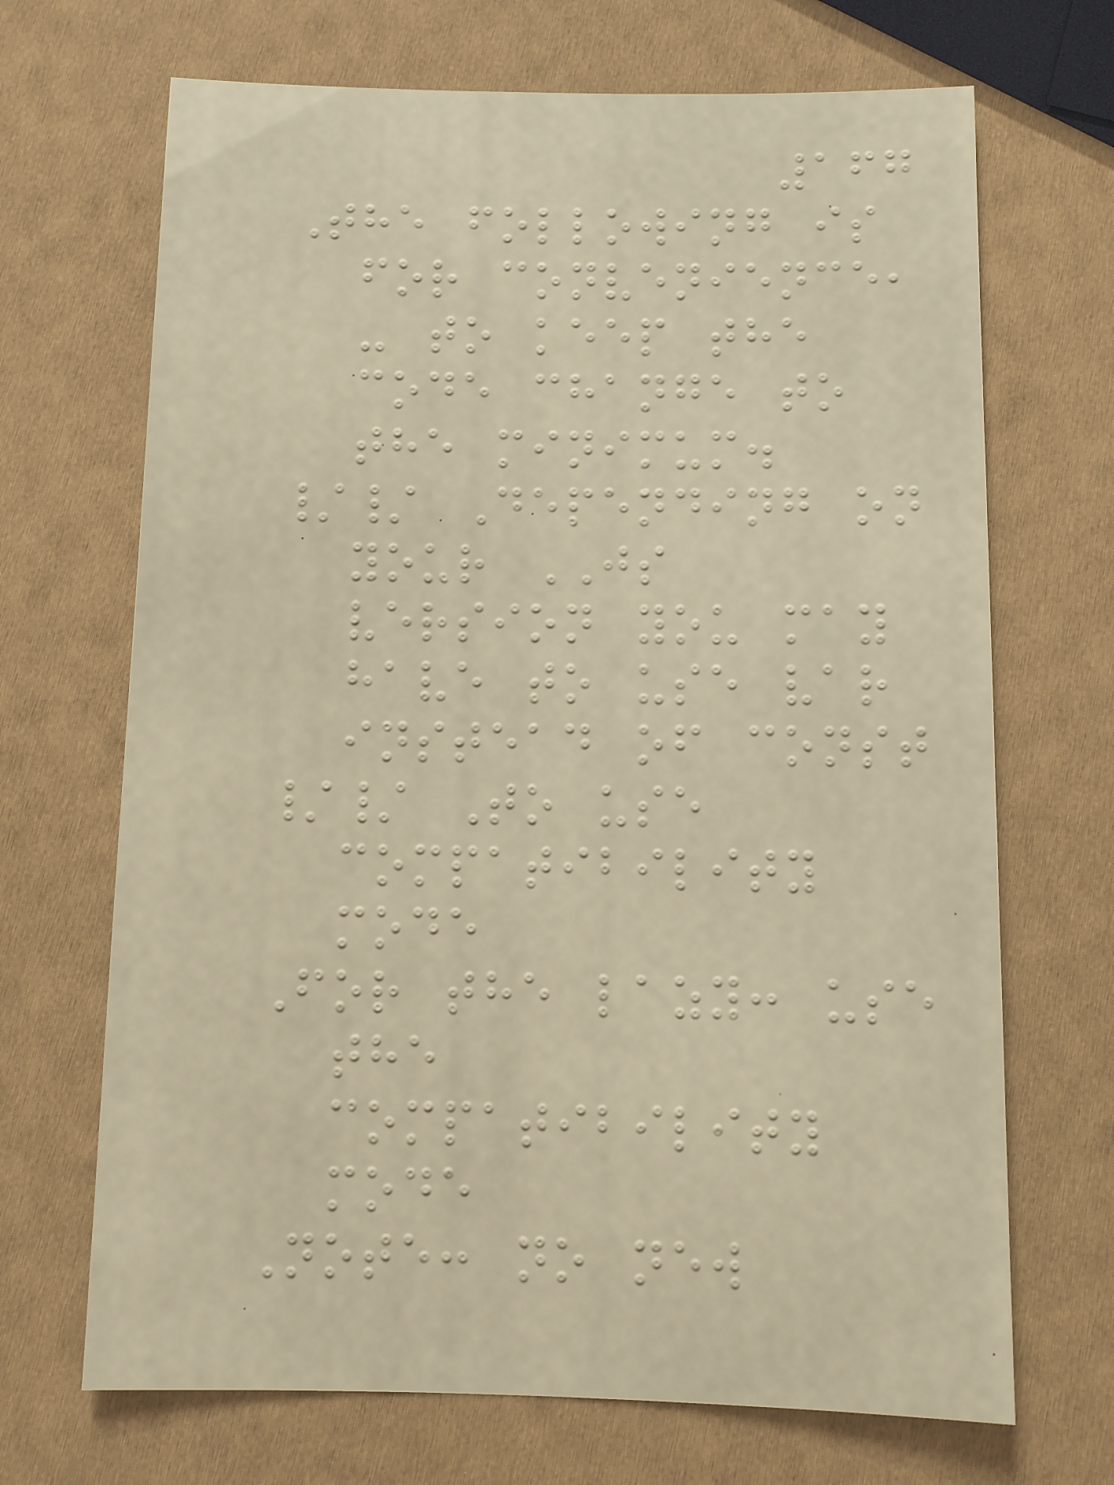167
The following is
for convenience,
- to keep the
code change to
the minimum.
// Depending on
your JS
version you may
have to use var
instead of const
// To use
compatibility
mode
For the lazy: use
the
compatibility
mode
Note: no new
